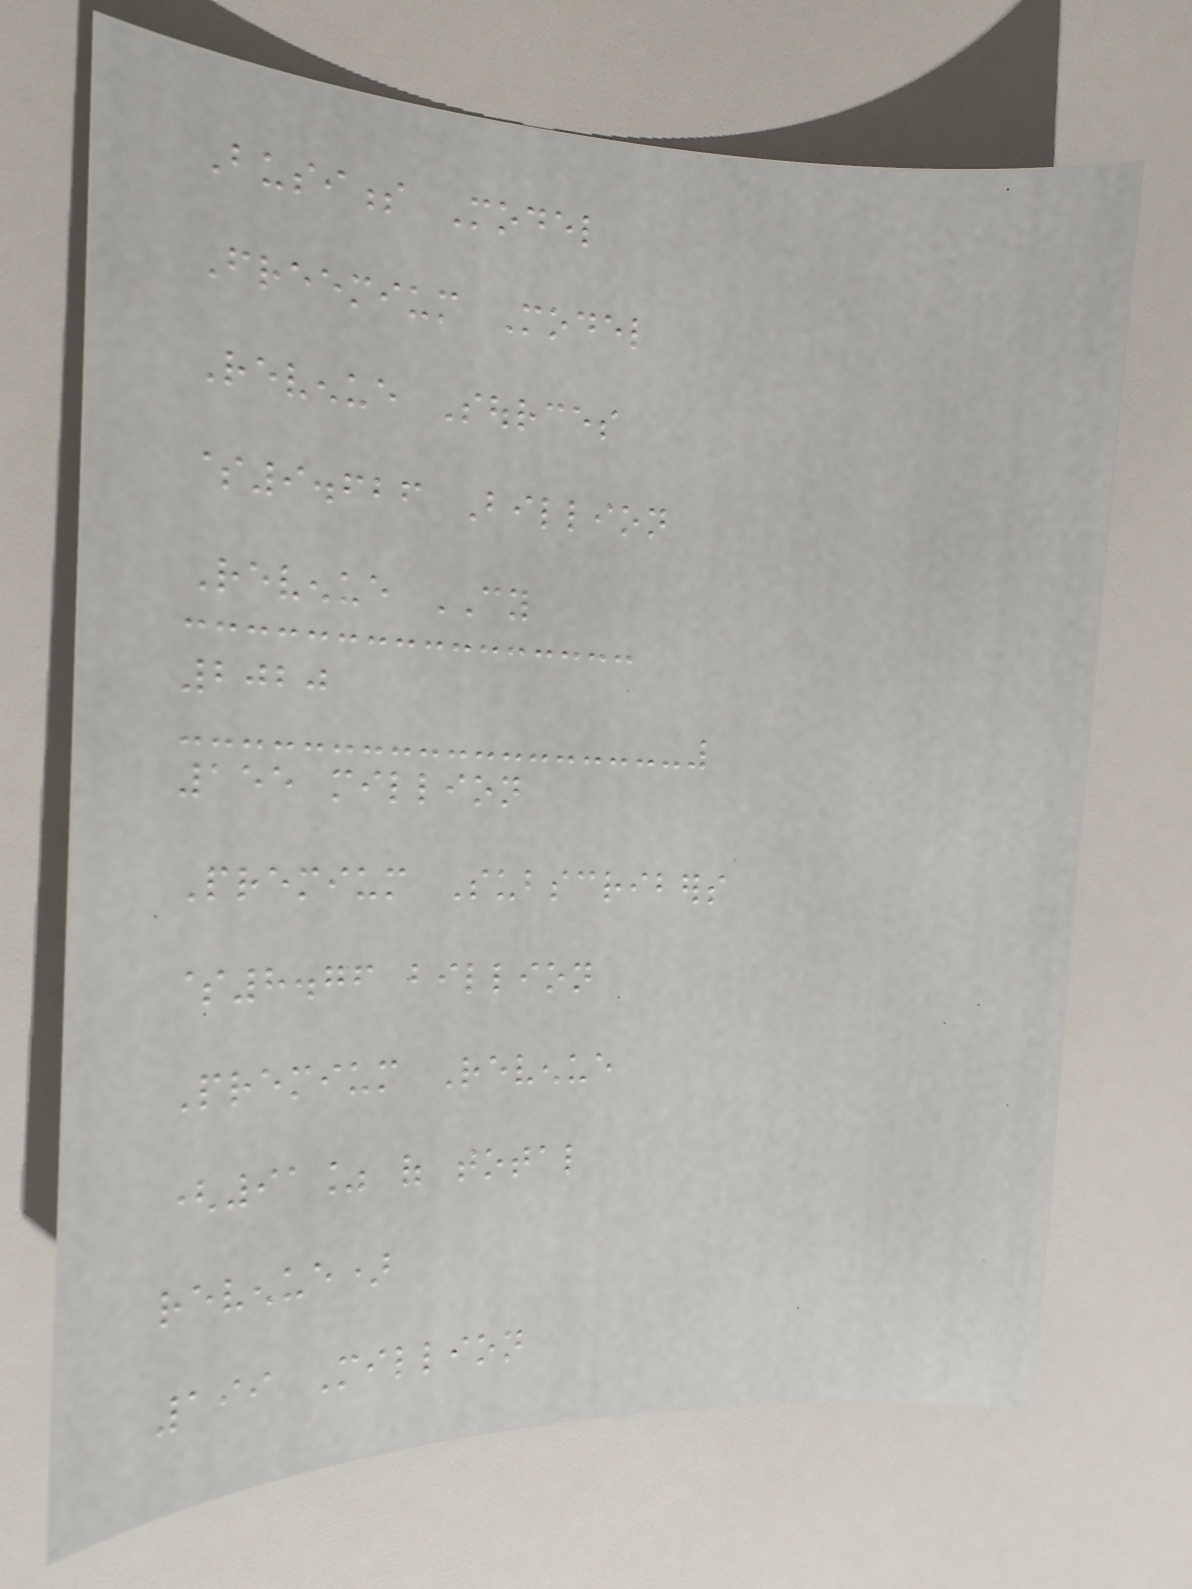Business Model
Freemium Model
Revenue Sources
$9.626 Billion
Revenue CY
2020
155 million
Premium Subscribers
$8.76 billion
Premium Revenue
(91% of total
revenue)
199 Million
